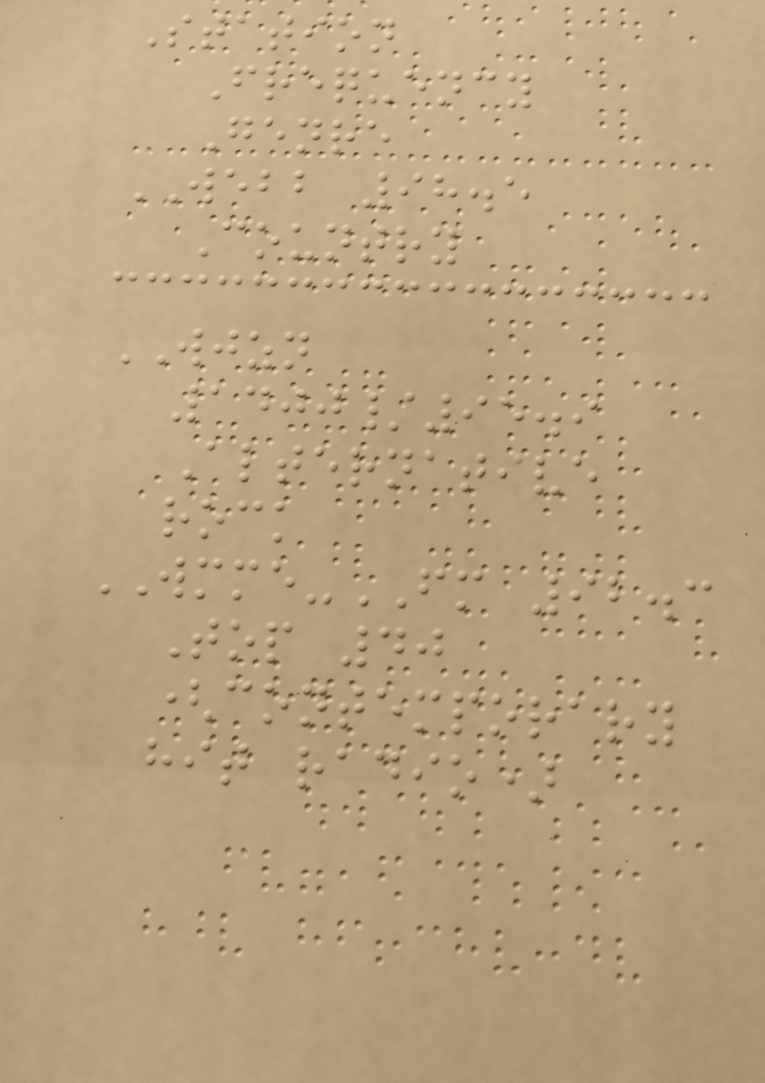Station
Frequency
Genre
WEBB 98.5
Country
WJZN
1400/95.9
Alternative
rock
WMME-FM 92.3
Top 40
(contemporary
hit radio)
